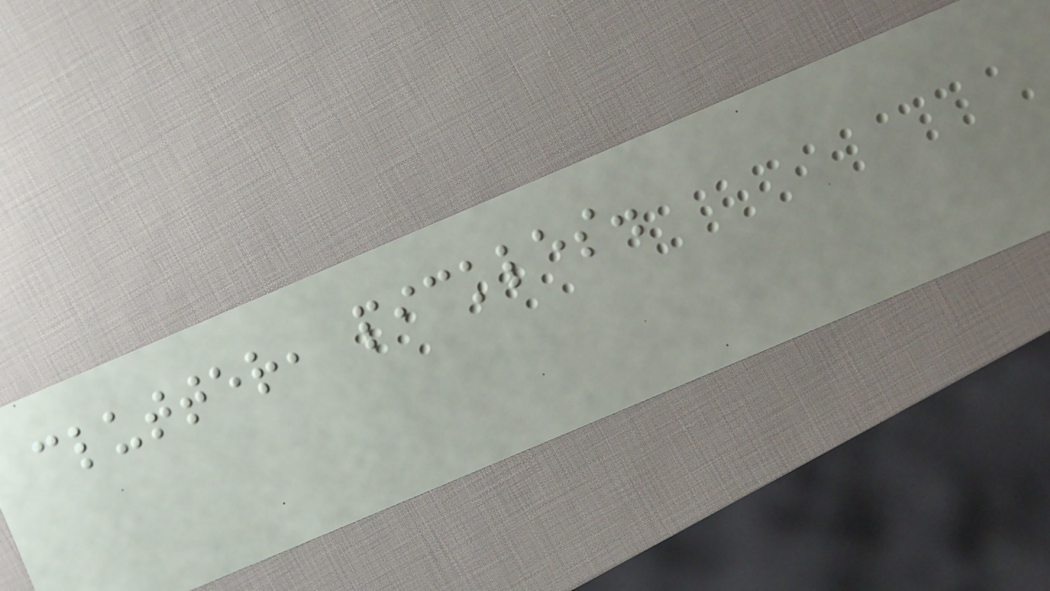clutter, pickles.
